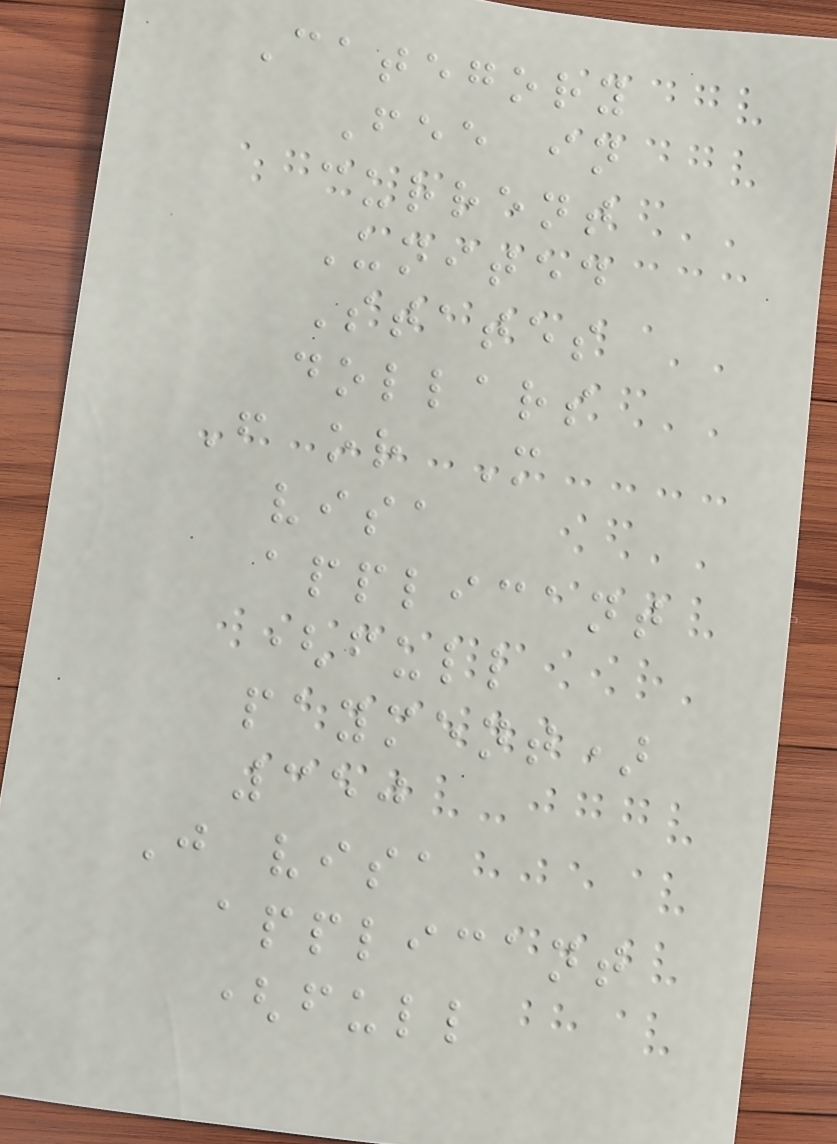Category
Fee in
current
United
States
dollars
F or M
visa
applicant
(full
payment)
350
J visa
applicant
(full
